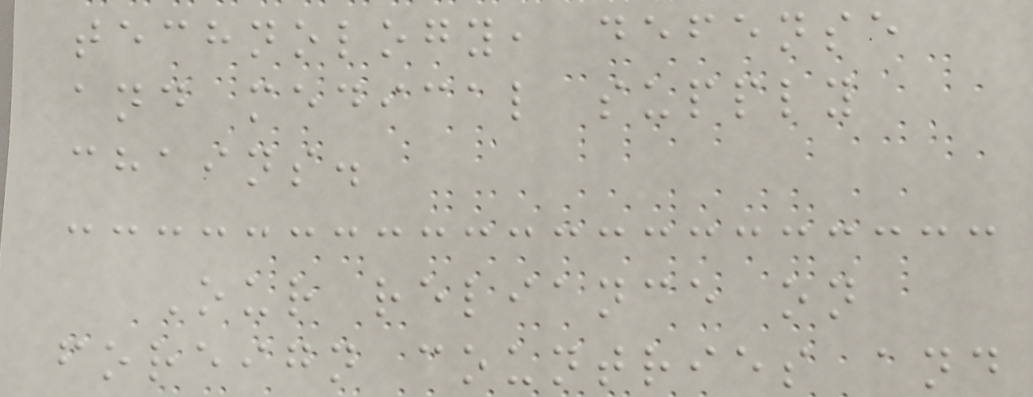technology, defense
and medical supply
chains.
Our reliance on
foreign countries and
